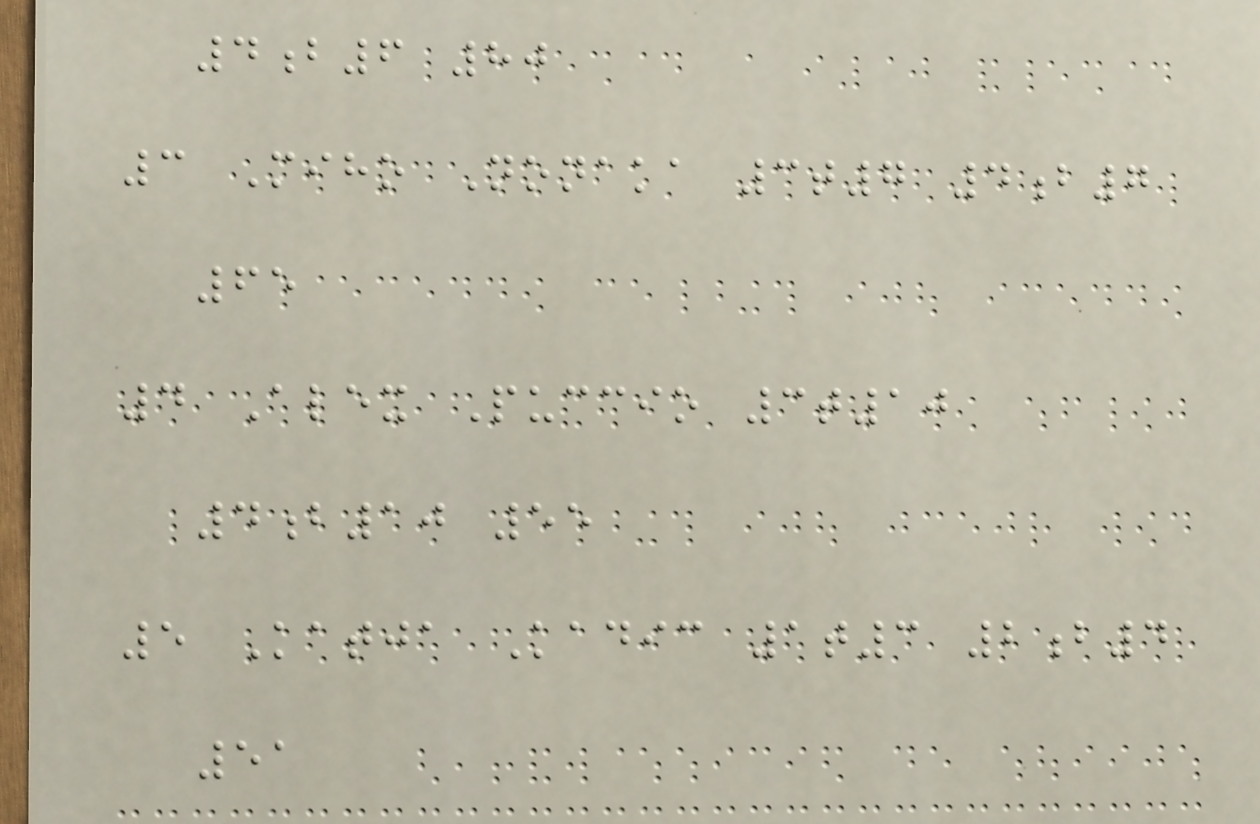4b6 80
3 Miho Nonaka 3t7 4b7
65
4 Alex Puccio 3t10
4b10 55
5 Katja Kadic 1t3 2b4
51
